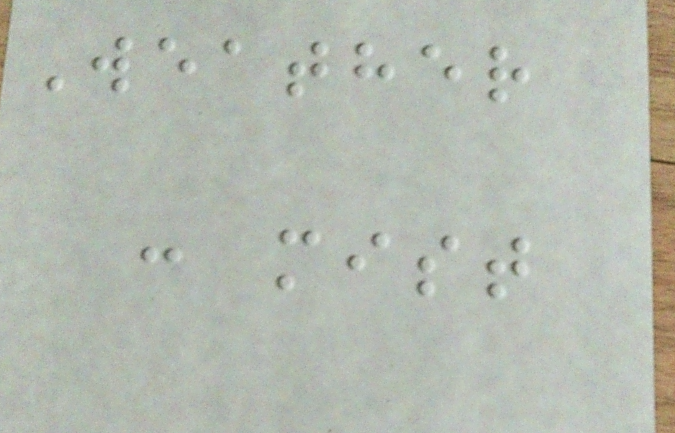Weather
: mist
